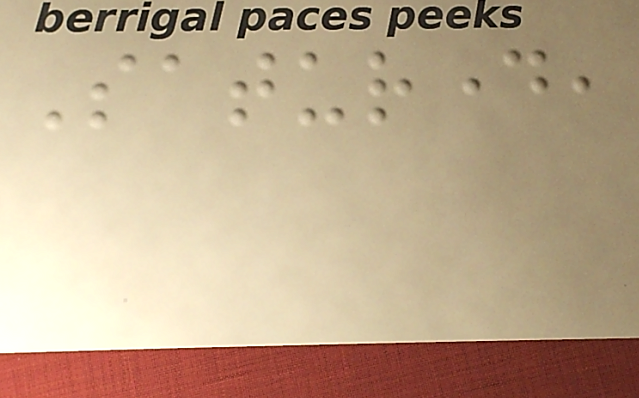Saturday,
